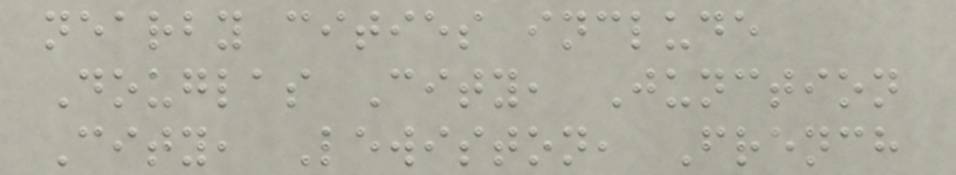nearby cities include
Douglas City, Junction
City, Lewiston, French
